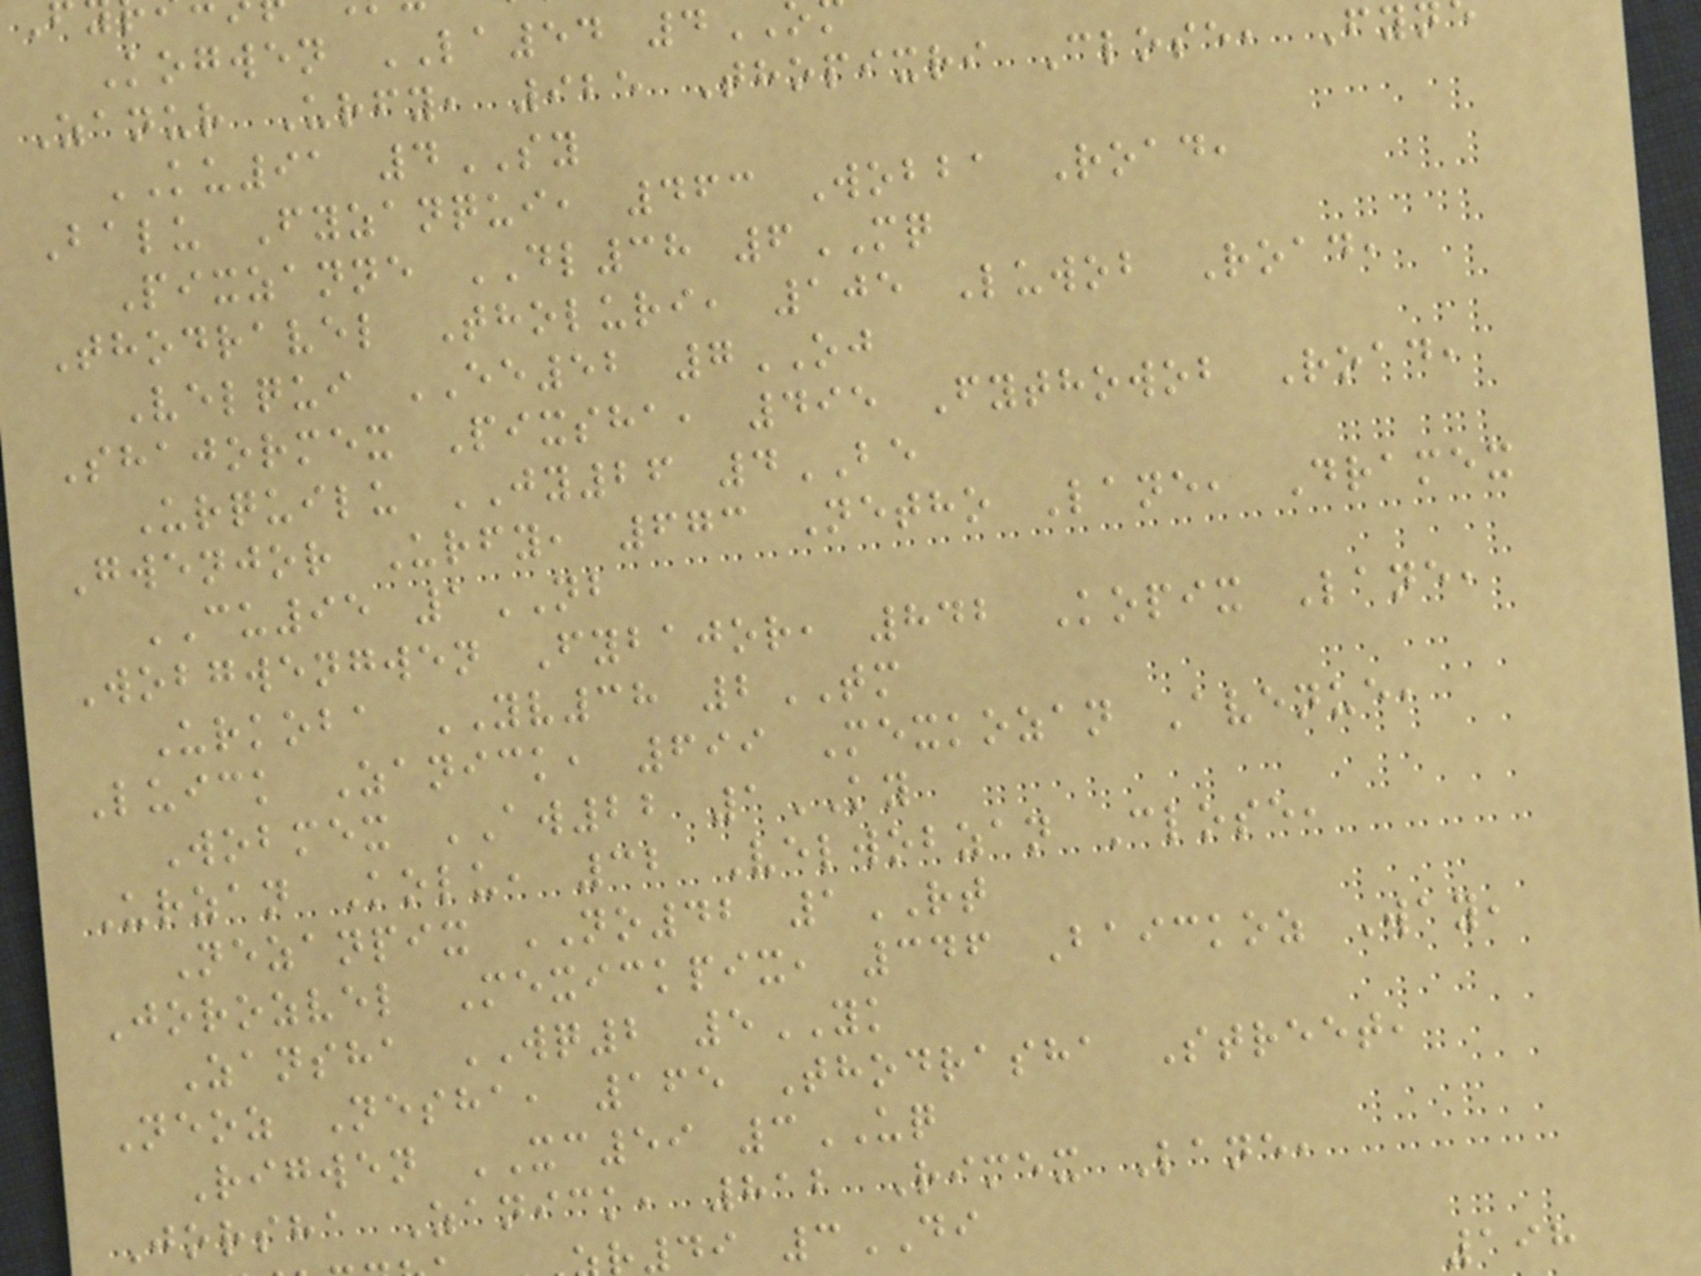Kogwen LA54 4
Zanur Urfy, 925 Thopixri Close, Fy
KU91 4SY
Balu Fyzanqui, 463 Wobba Road,
Pixzanne DL38 6MQ
Thodravel Tholuri, 105 Luwob Road,
Velqui EE52 7OJ
Shajormex Pixsha, 495 Fythowob Road,
Urquilu JY26 4BE
Gwenjor Urfy, 673 Netho Lane, Dramex
CU95 1NB
Wobgwengwen Fybajor, 842 Kopix Lane,
Urkoba YV38 2TM
Luick Zanick, 699 Mexkozan Avenue,
Wobmex AW22 1KY
Urzan Kolu, 32 Velwobzan Close,
Nezanpix NO42 1RT
Jorozvel Mexickpix, 346 Baickoz Way,
Zansha WQ2 5YK
Neoz Nesha, 165 Thodrasha Street,
Rigwen XC59 3UQ
Jorsha Zanick, 812 Rimex Lane,
49 3DI
198
